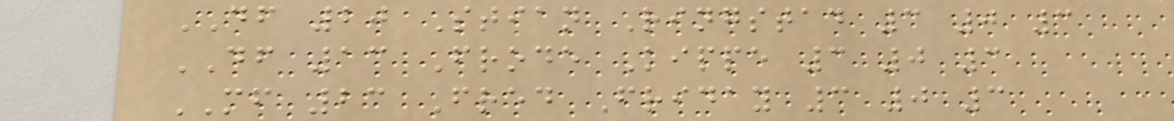DF 20 Stian Ringstad 3 0 3
DF 13 Frode Kippe 3 0 3
MF 23 Fred Friday 3 0 3
